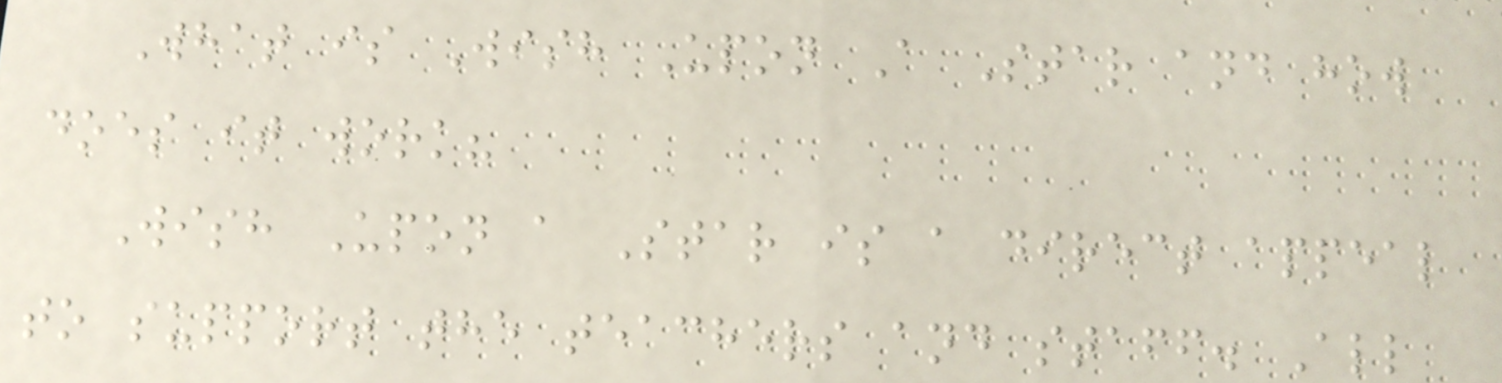What is Wish Upon A Star and how
does it work?
Wish Upon a Star is a direct appeal
to support the teachers and staff. All
